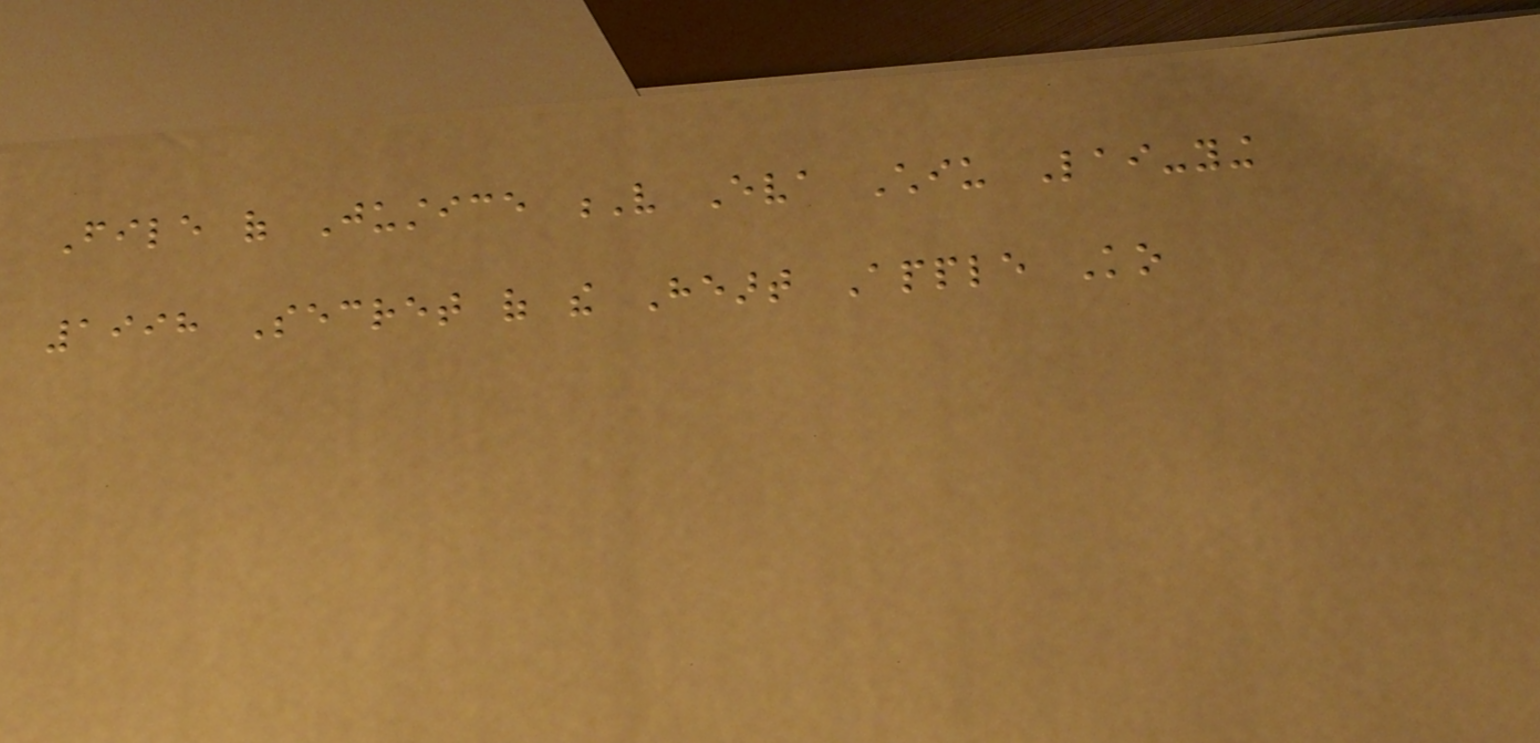File of Justice V Eva Chiu Lai-ying
1998 Secret of the Heart Apple Ko
